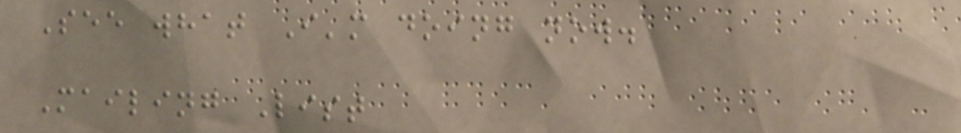See what I'm doing now.
Mailing List
